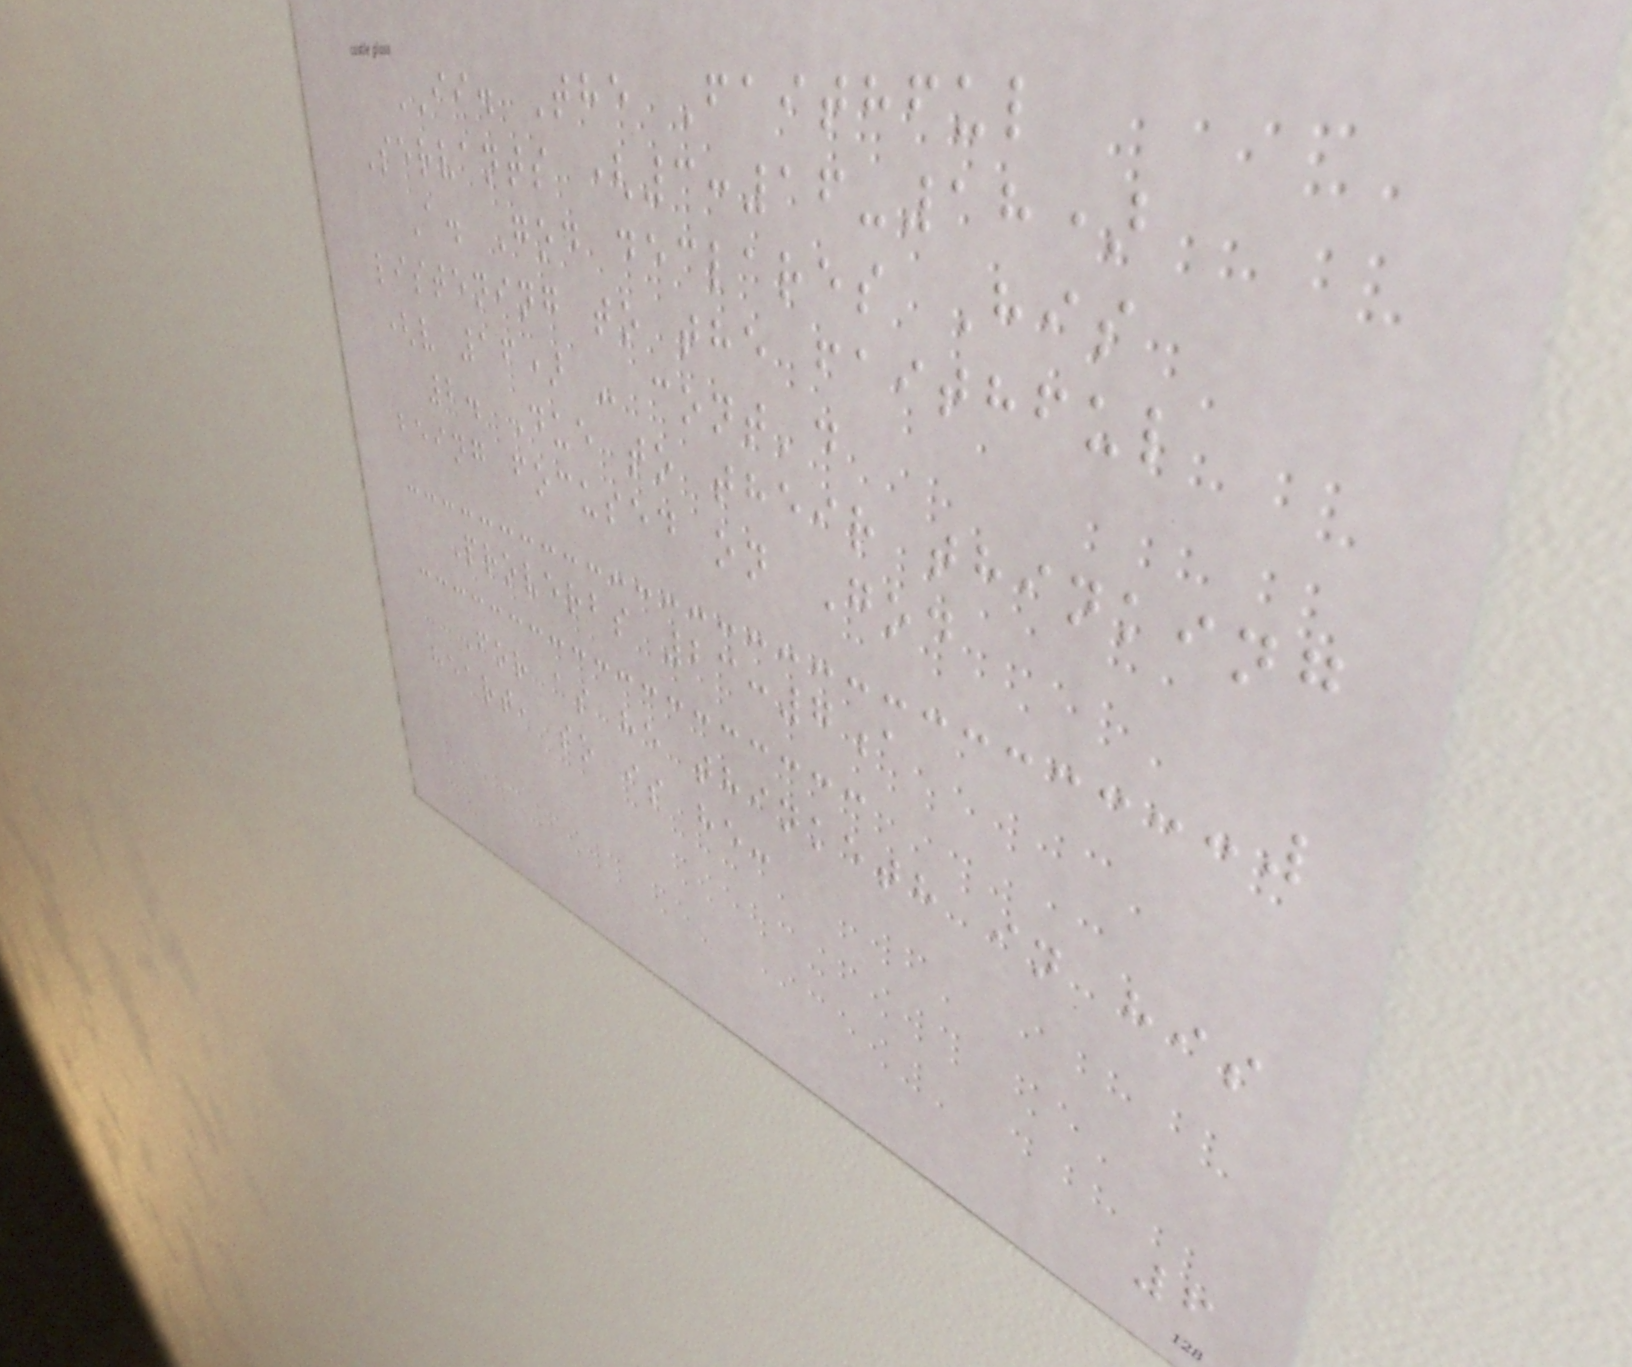II. The Faithful
Servants (3:16-18)
A. God declares His
listening to the faithful
(v 16) - cont'd
2. Due to their thinking
being focused on God
Proverbs 23:7a
For as he thinketh in his
heart, so is he:
6
